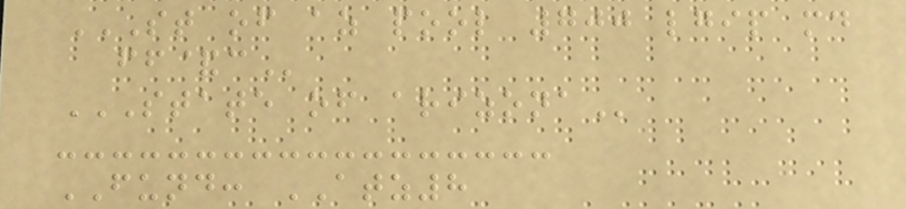ST OF AZ POOL 700 LGIP MD
FF&C
STATE OF ARIZONA
FUND: ATZ8
